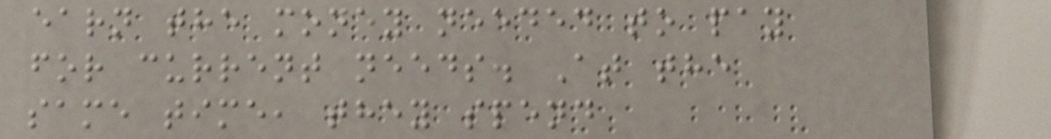earn the money needed to pay
for current needs. At the
same time, they spend
